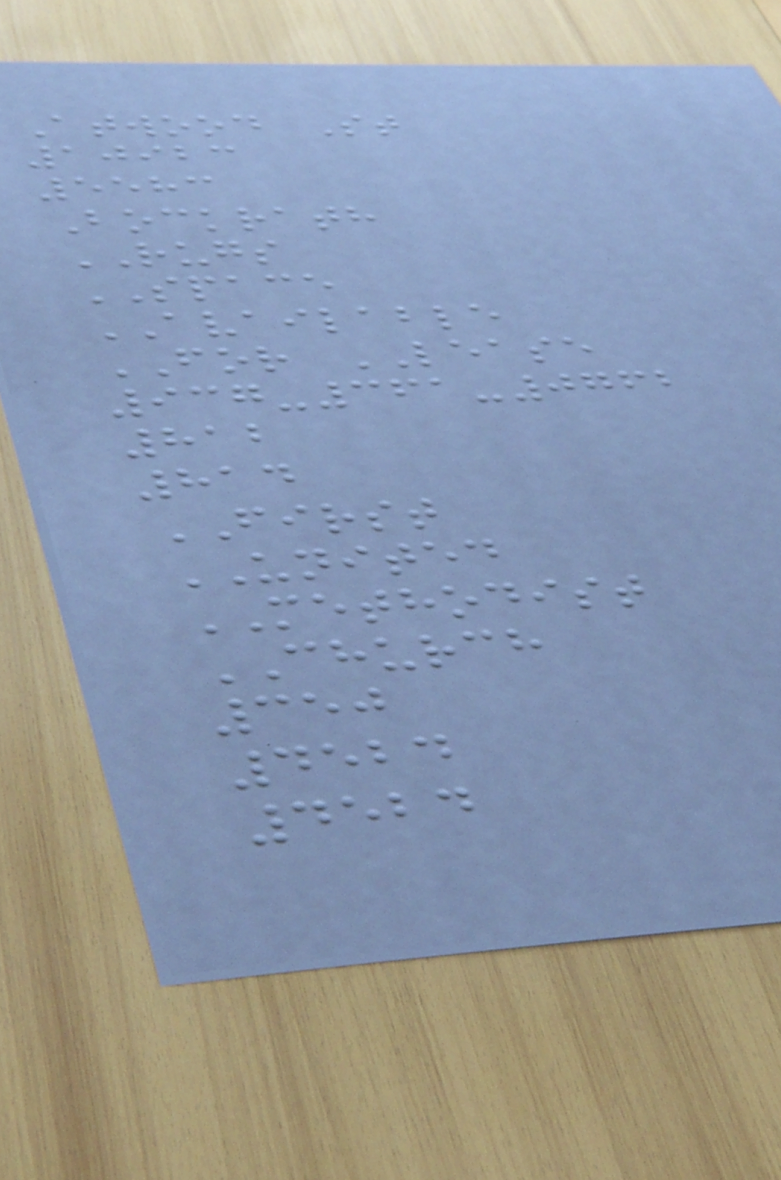Atwood St
10923
5583
Bockrath
RUGS
SPACE
AVAILABLE
FOR LEASE
937-361-0762
812
814
FIRST
UNITED
METHODIST
CHURCH
350
4524
4524
